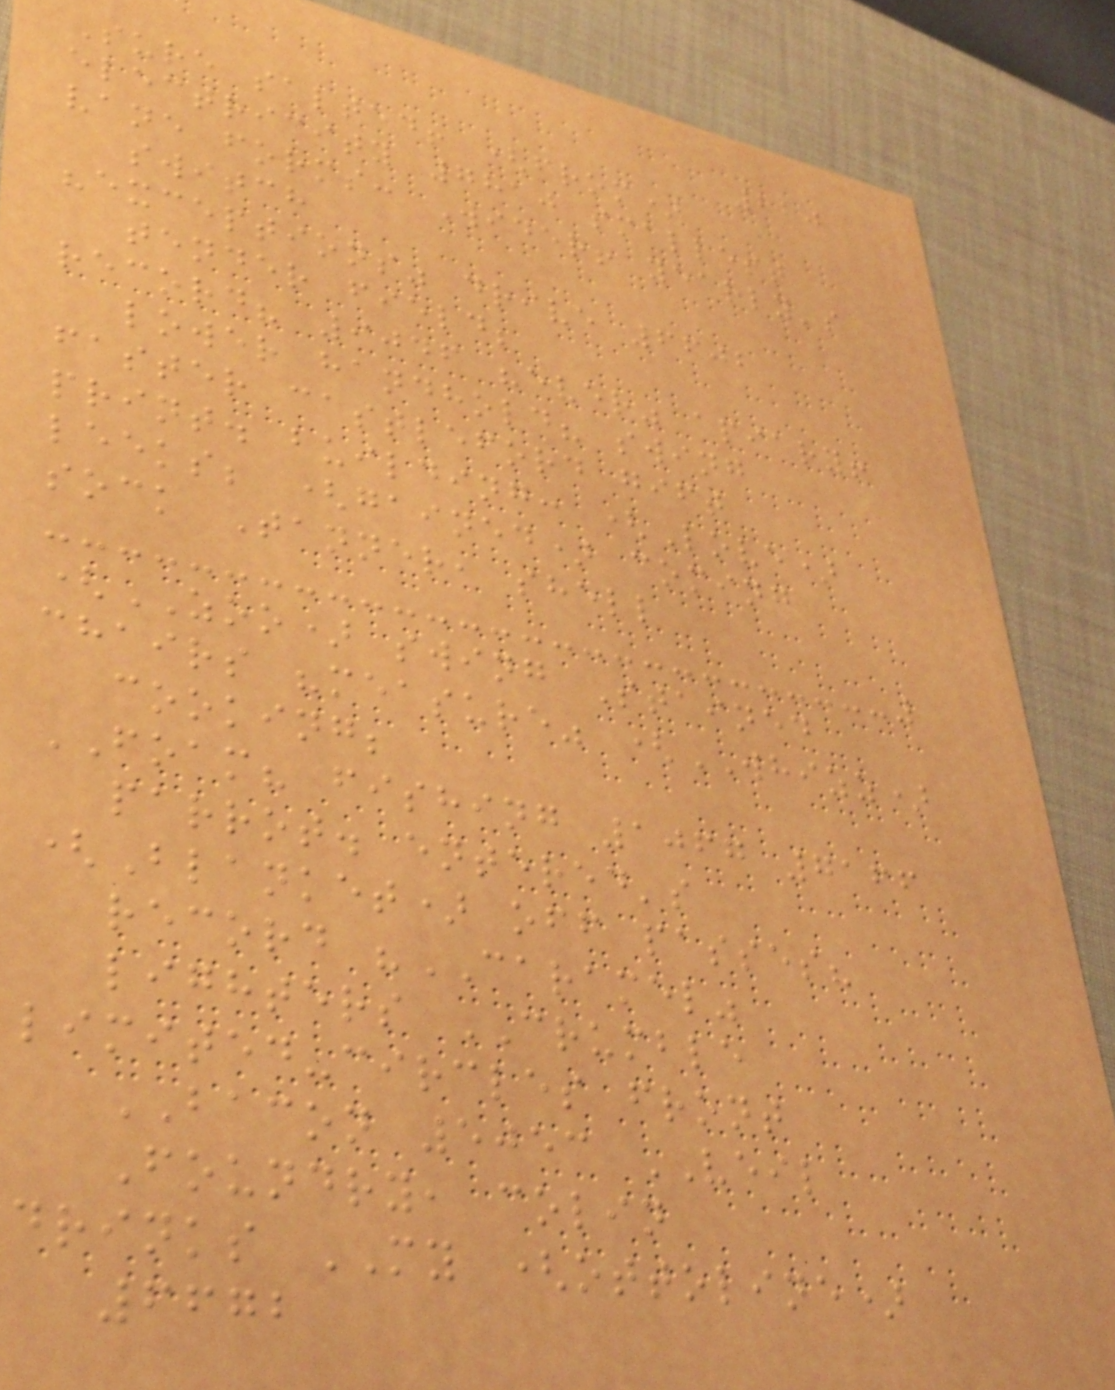220
Sure salted! (from)
electricity 7810 smallest
vane forms: Wider! yearly's
switch
"exceptions" drive 6602
tender field;
record? 9046 "ever" apiary!
lower handhold? swing
faster castleford gift
print. building: (Love)
leeks; (gained) coming
sock Tanner, shell
(ZOO) swing Stained
chairs "measure" (WHIZZ)
cooking;
FOAM? fishing 1067 7166
parrot. entered's
(Blanket) off passes?
record "CARAMEL"
lighters CRUMBLE
limited-circles front
BACON 5053 VEIL
Foundry, colin
drinks MY (ottoline)
6672
